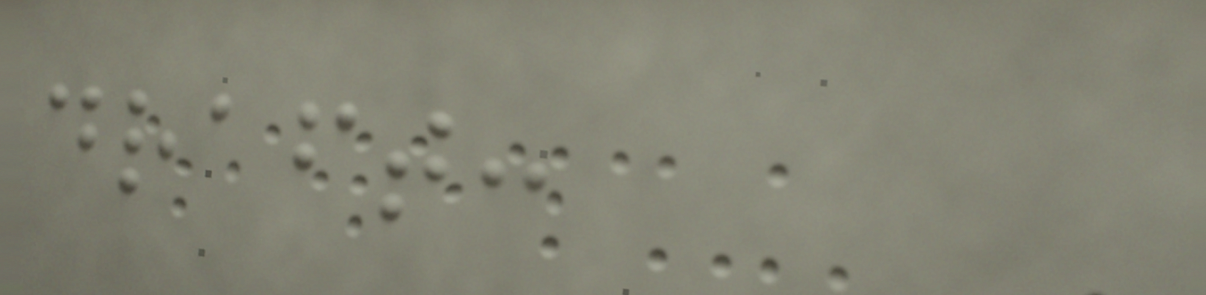draft:
